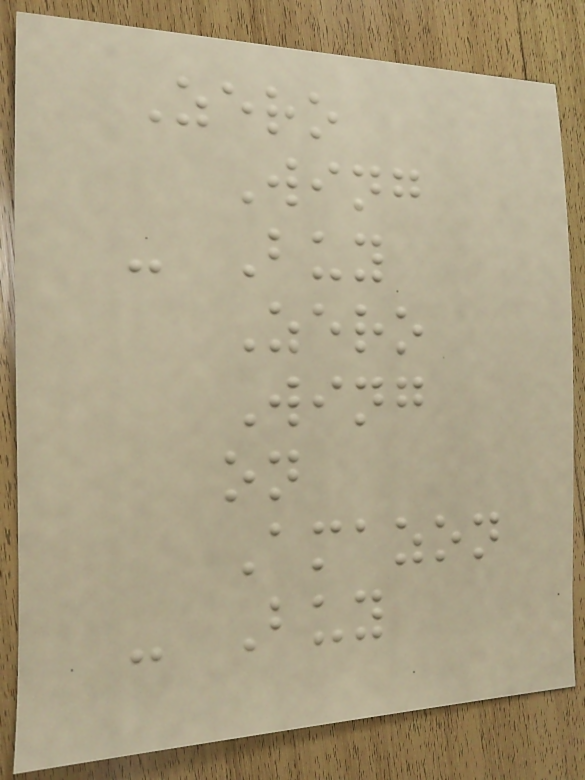Zero
Wing
- Buy
Zero
Wing
on
Amazon
- Buy
